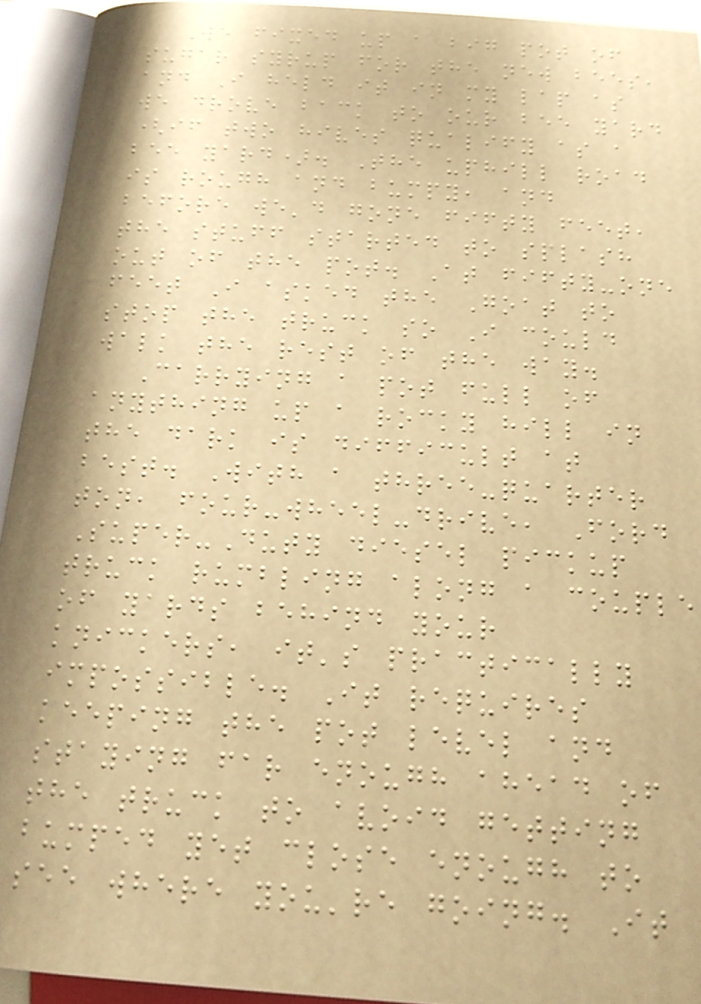We fixed up a big pot of
sugar syrup for the new bees,
and I held it in my lap as
we drove back to our bee yard
(if two hives qualify as a
bee yard). The uphill road
is rough and bumpy, and
before we'd gone fifty feet,
the stuff started to splash
out of the pot. At fifty-one
feet I asked the Goat to
stop the truck so I could
walk the rest of the way.
Carrying a pot full of
anything up a rocky hill in
the dark is difficult at
best. With a three-quarter
ton, four-wheel-drive, Ford
Super-Duty diesel pickup
truck rumbling along a couple
of yards behind your
knickers, it's practically
impossible. It requires
keeping the pot level and
staying far enough ahead of
the truck to avoid getting
bumped yet close enough to
see where you're going. It
